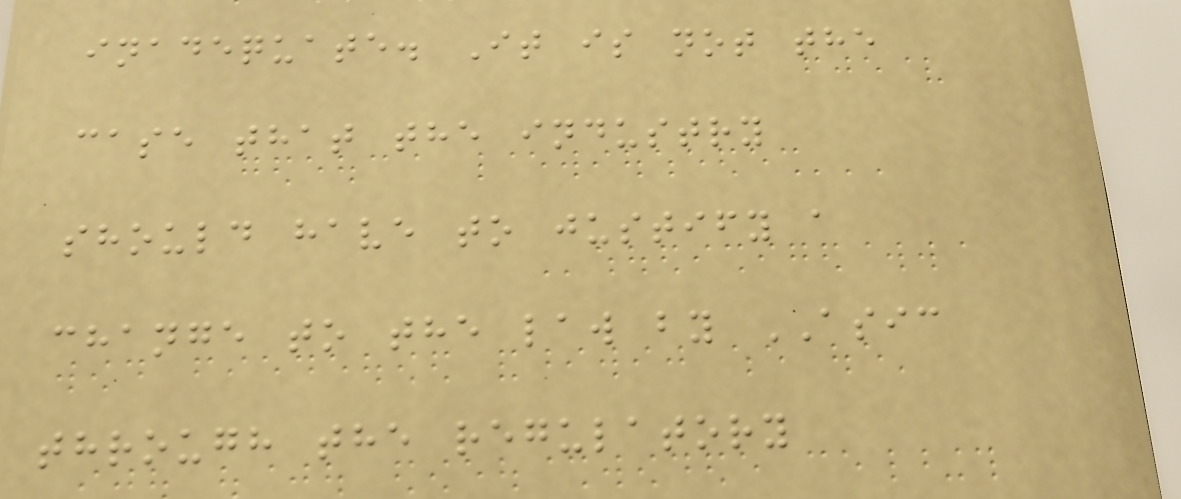inadequate. It is not the
case that the industry
should have to justify a
change to the law by ASIC
through the regulatory
